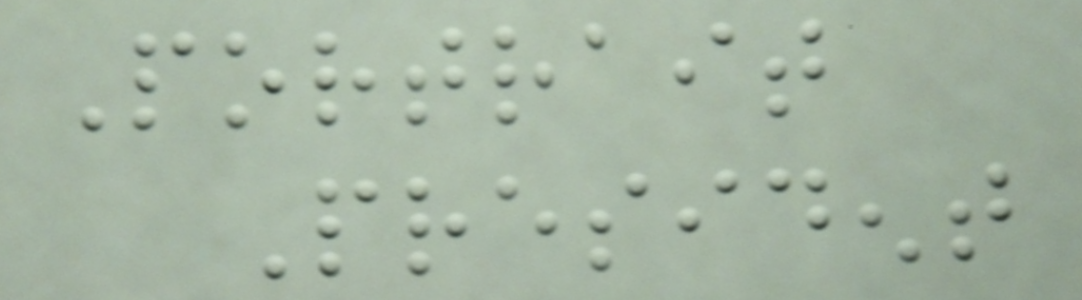Portrait
President
